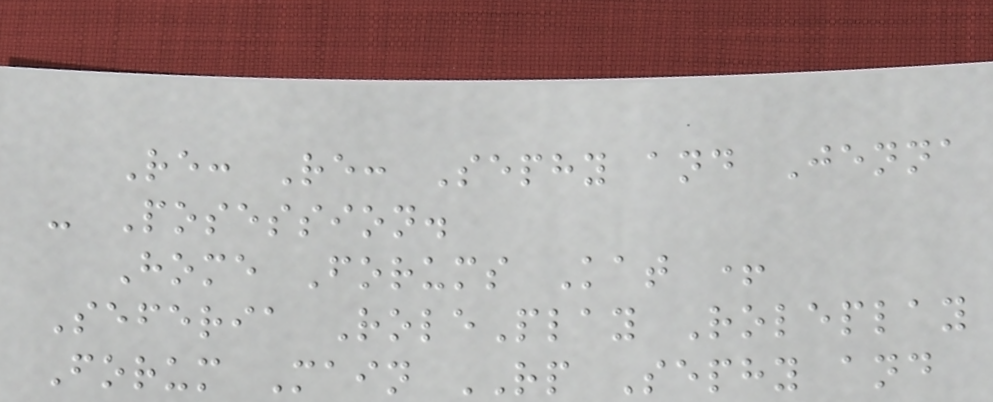Re: Re: Sephy and Jenna
- Posession.
Home Forums Kat +
Seferia RolePlay Roleplay
Forum Main RP Sephy and
